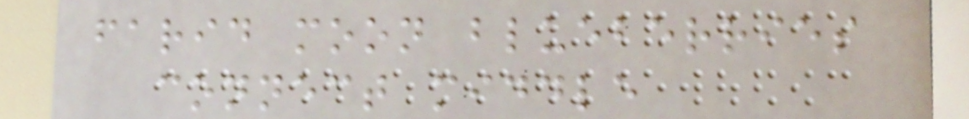farid moon blueberries
connect middle
